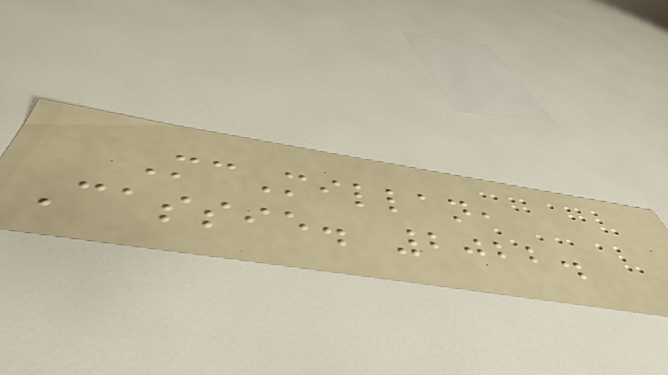McMillan,
Cassie. 2022.
